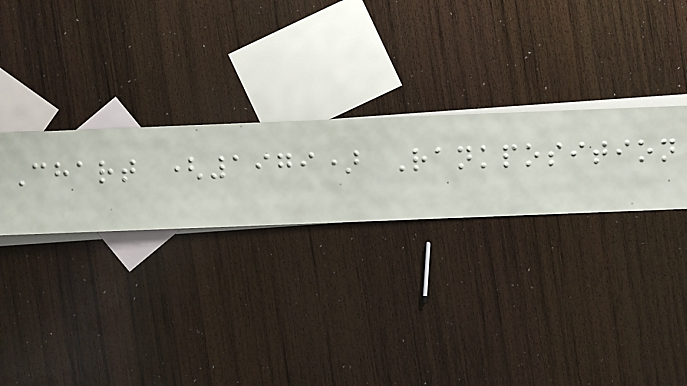Chart (1979) Rankposition
